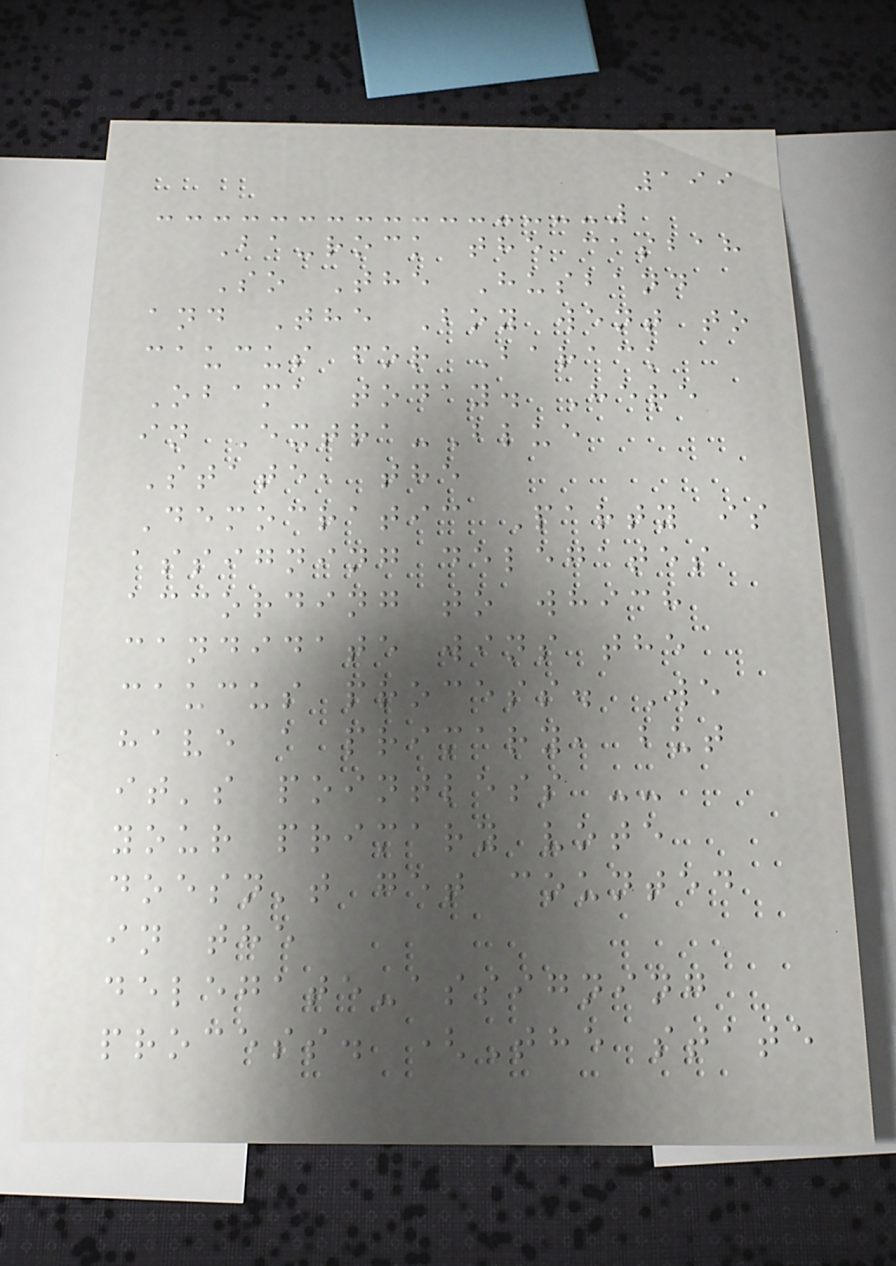199
Ba-rock the casbah
So The Husband
and The Boy went to
caucus for Barack
Obama today. Here
in Extra-Blue
State, the
Democratic Party is
assigning delegates
according to which
candidate wins the
caucus process. We
have a primary, but
it's pointless --
your primary vote
doesn't get counted
in the
delegate-assigning
process. (The state
